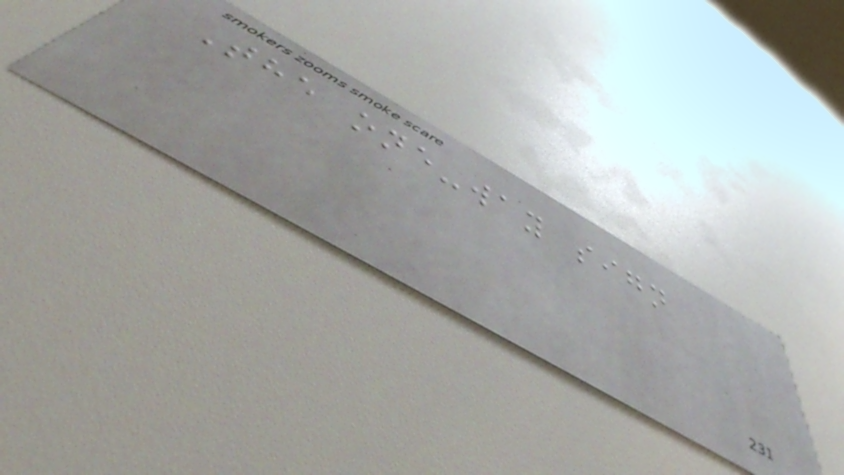The one-way sign
